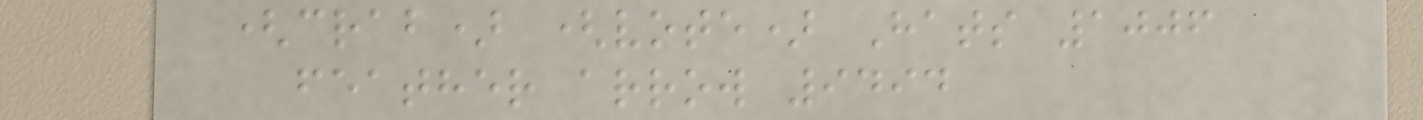(crab) (vote) Hats 1006
feather arrow 9494
